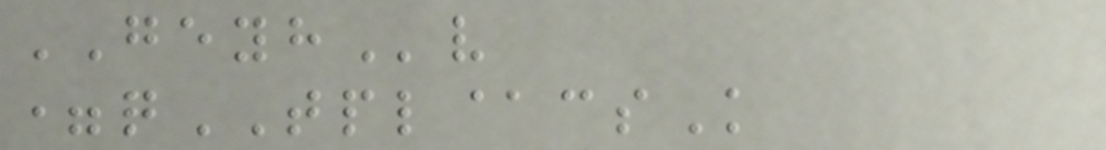GEYHv
=qTPL@csK
